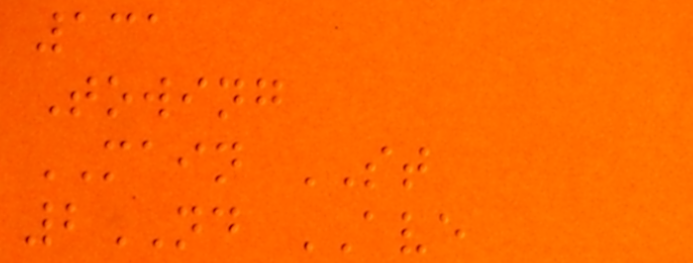131
Towing
MAIN ST
2ND AVE
